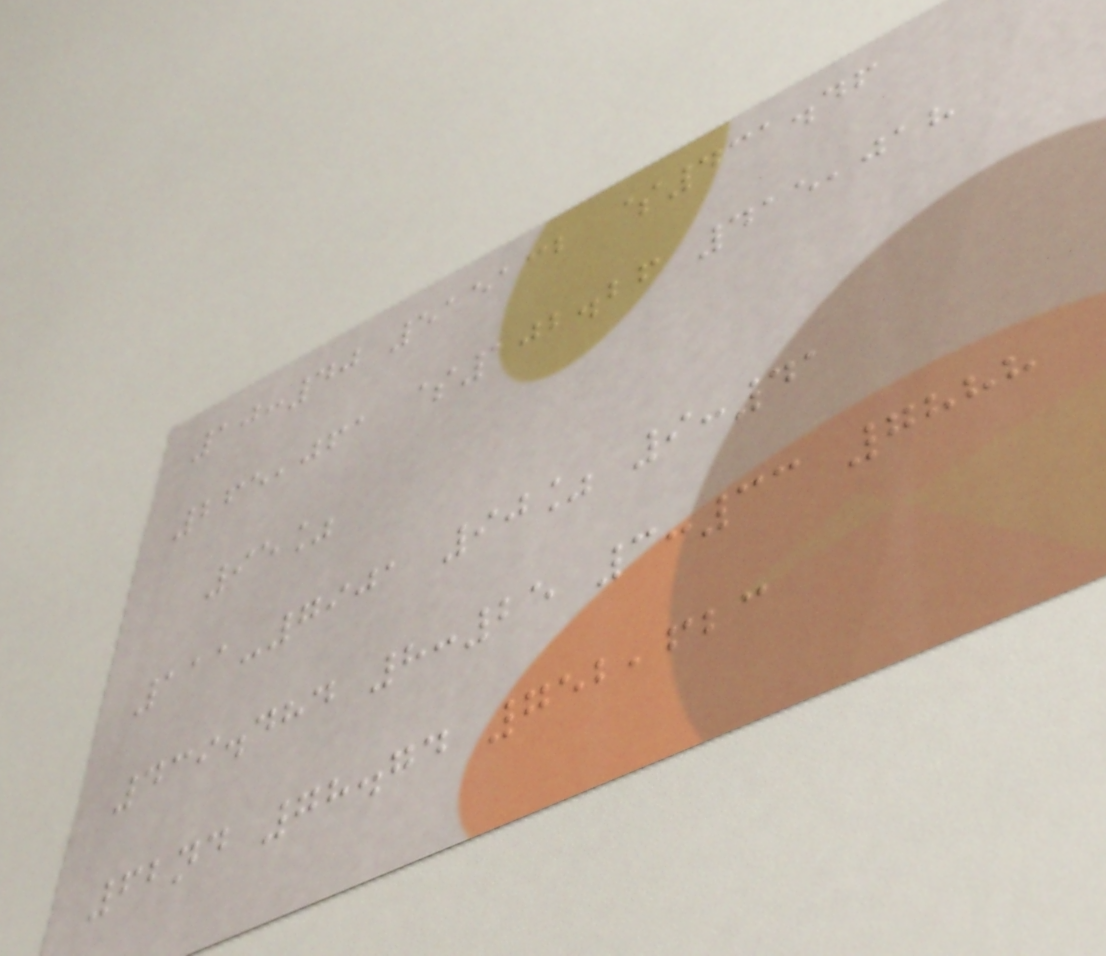10:40 515132 $431.46
265,061 $102.26 415,018
95%
111-7901 90% 9:41
439.484 8:25 3:33 7888
62nd 78.74 752,623
